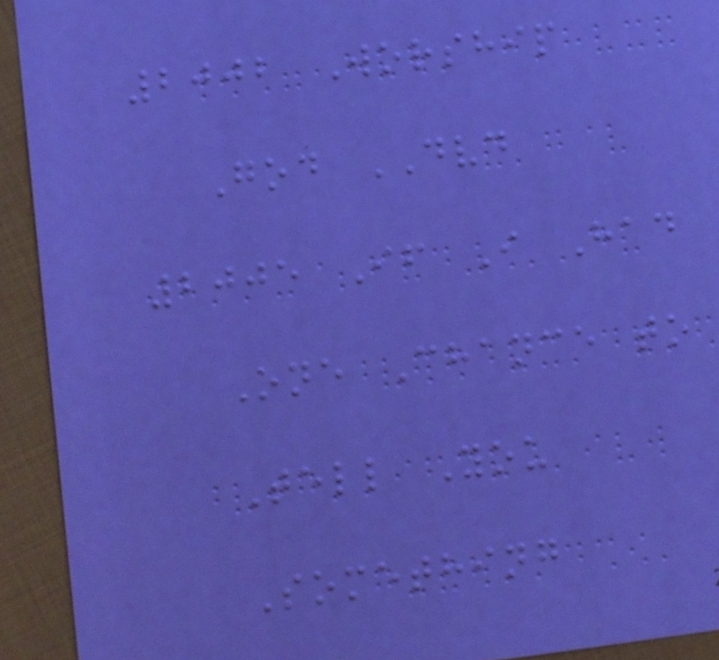2002 Worship
God DVD
2005 If I Had
One Chance to
Tell You
Something
